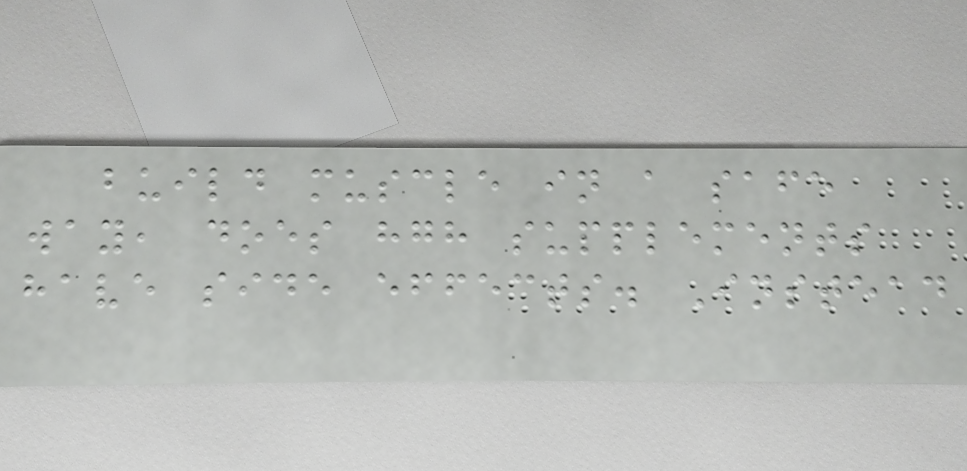build muscle in a safe
way, does hgh supplements
have side effects. Instead
